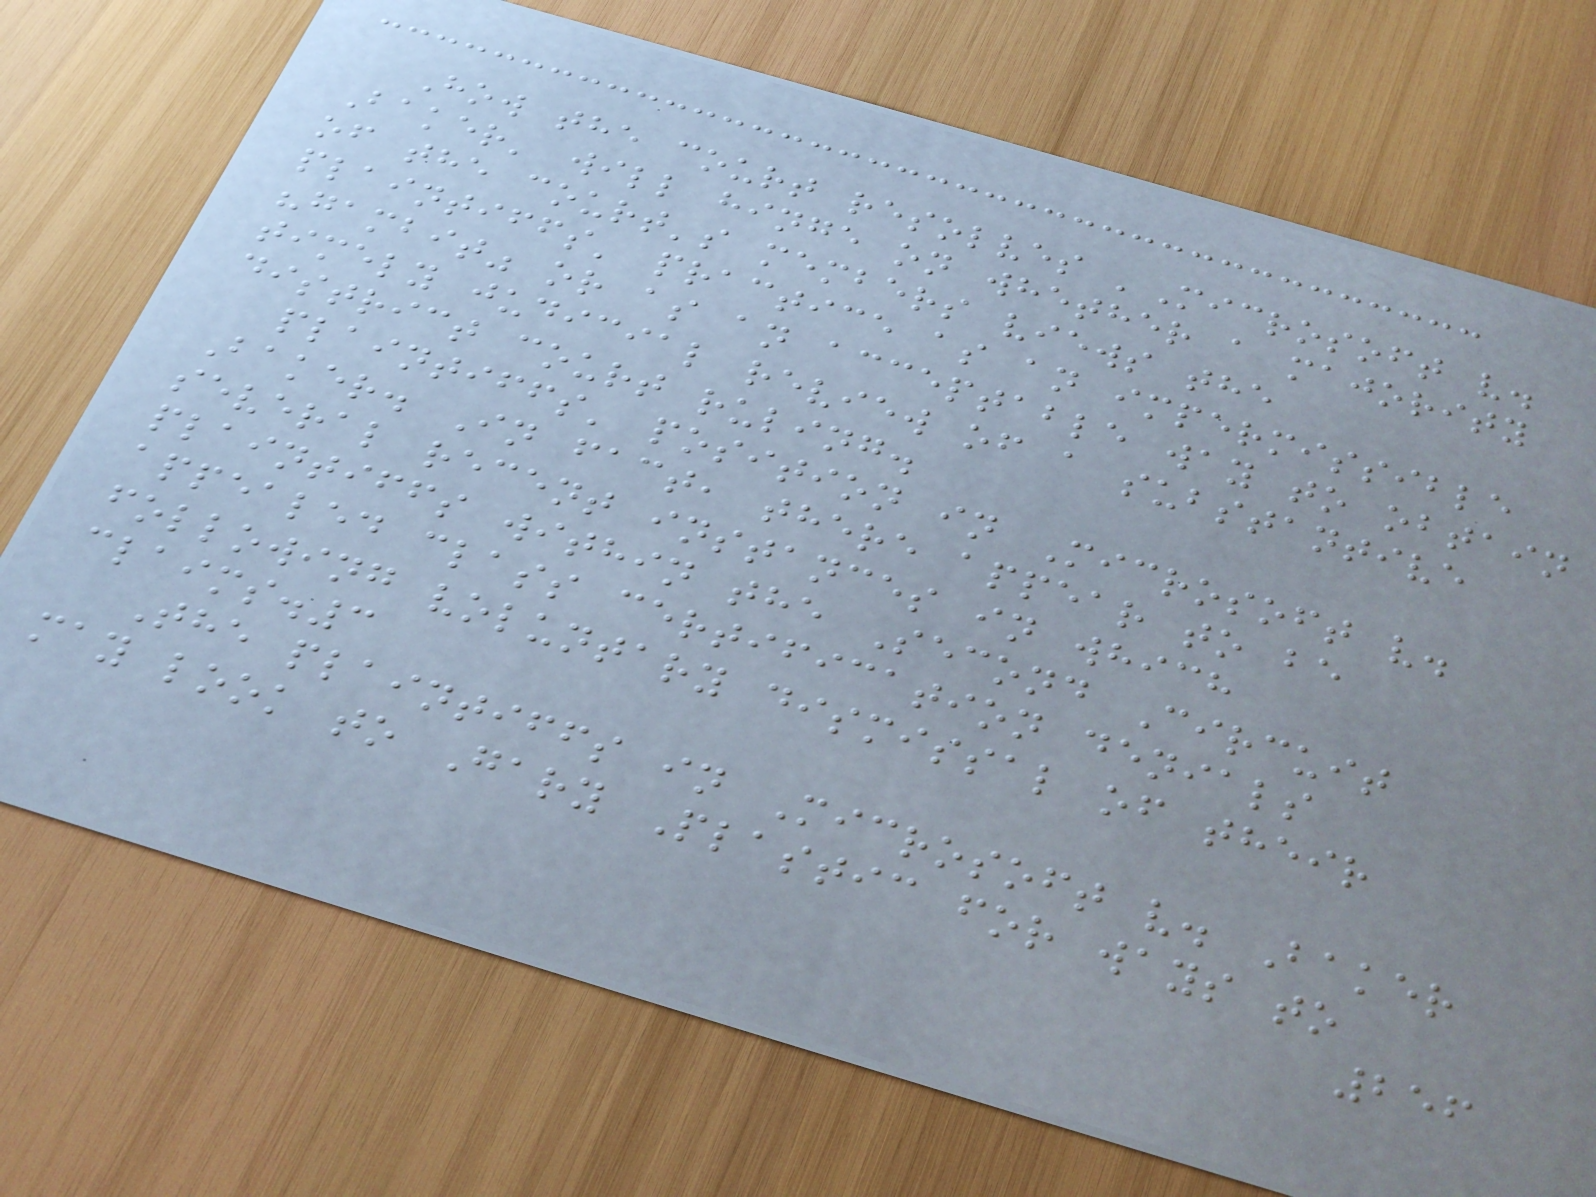How the court resolves 'Microsoft v.
Baker' will hinge on whether a majority
of the court's members views the
plaintiffs' practice as an impermissible
"gambit" or as an acceptable way to obtain
timely judicial review of a substantive
district court ruling.
plaintiffs' position in Microsoft v.
Baker. In fact, there appear to be
several recent instances in which
plaintiffs within the Second Circuit
appealed class certification denials
following voluntary dismissal of their
claims.3
The plaintiffs in Microsoft v. Baker
may look to Gary Plastic for ways to
256
